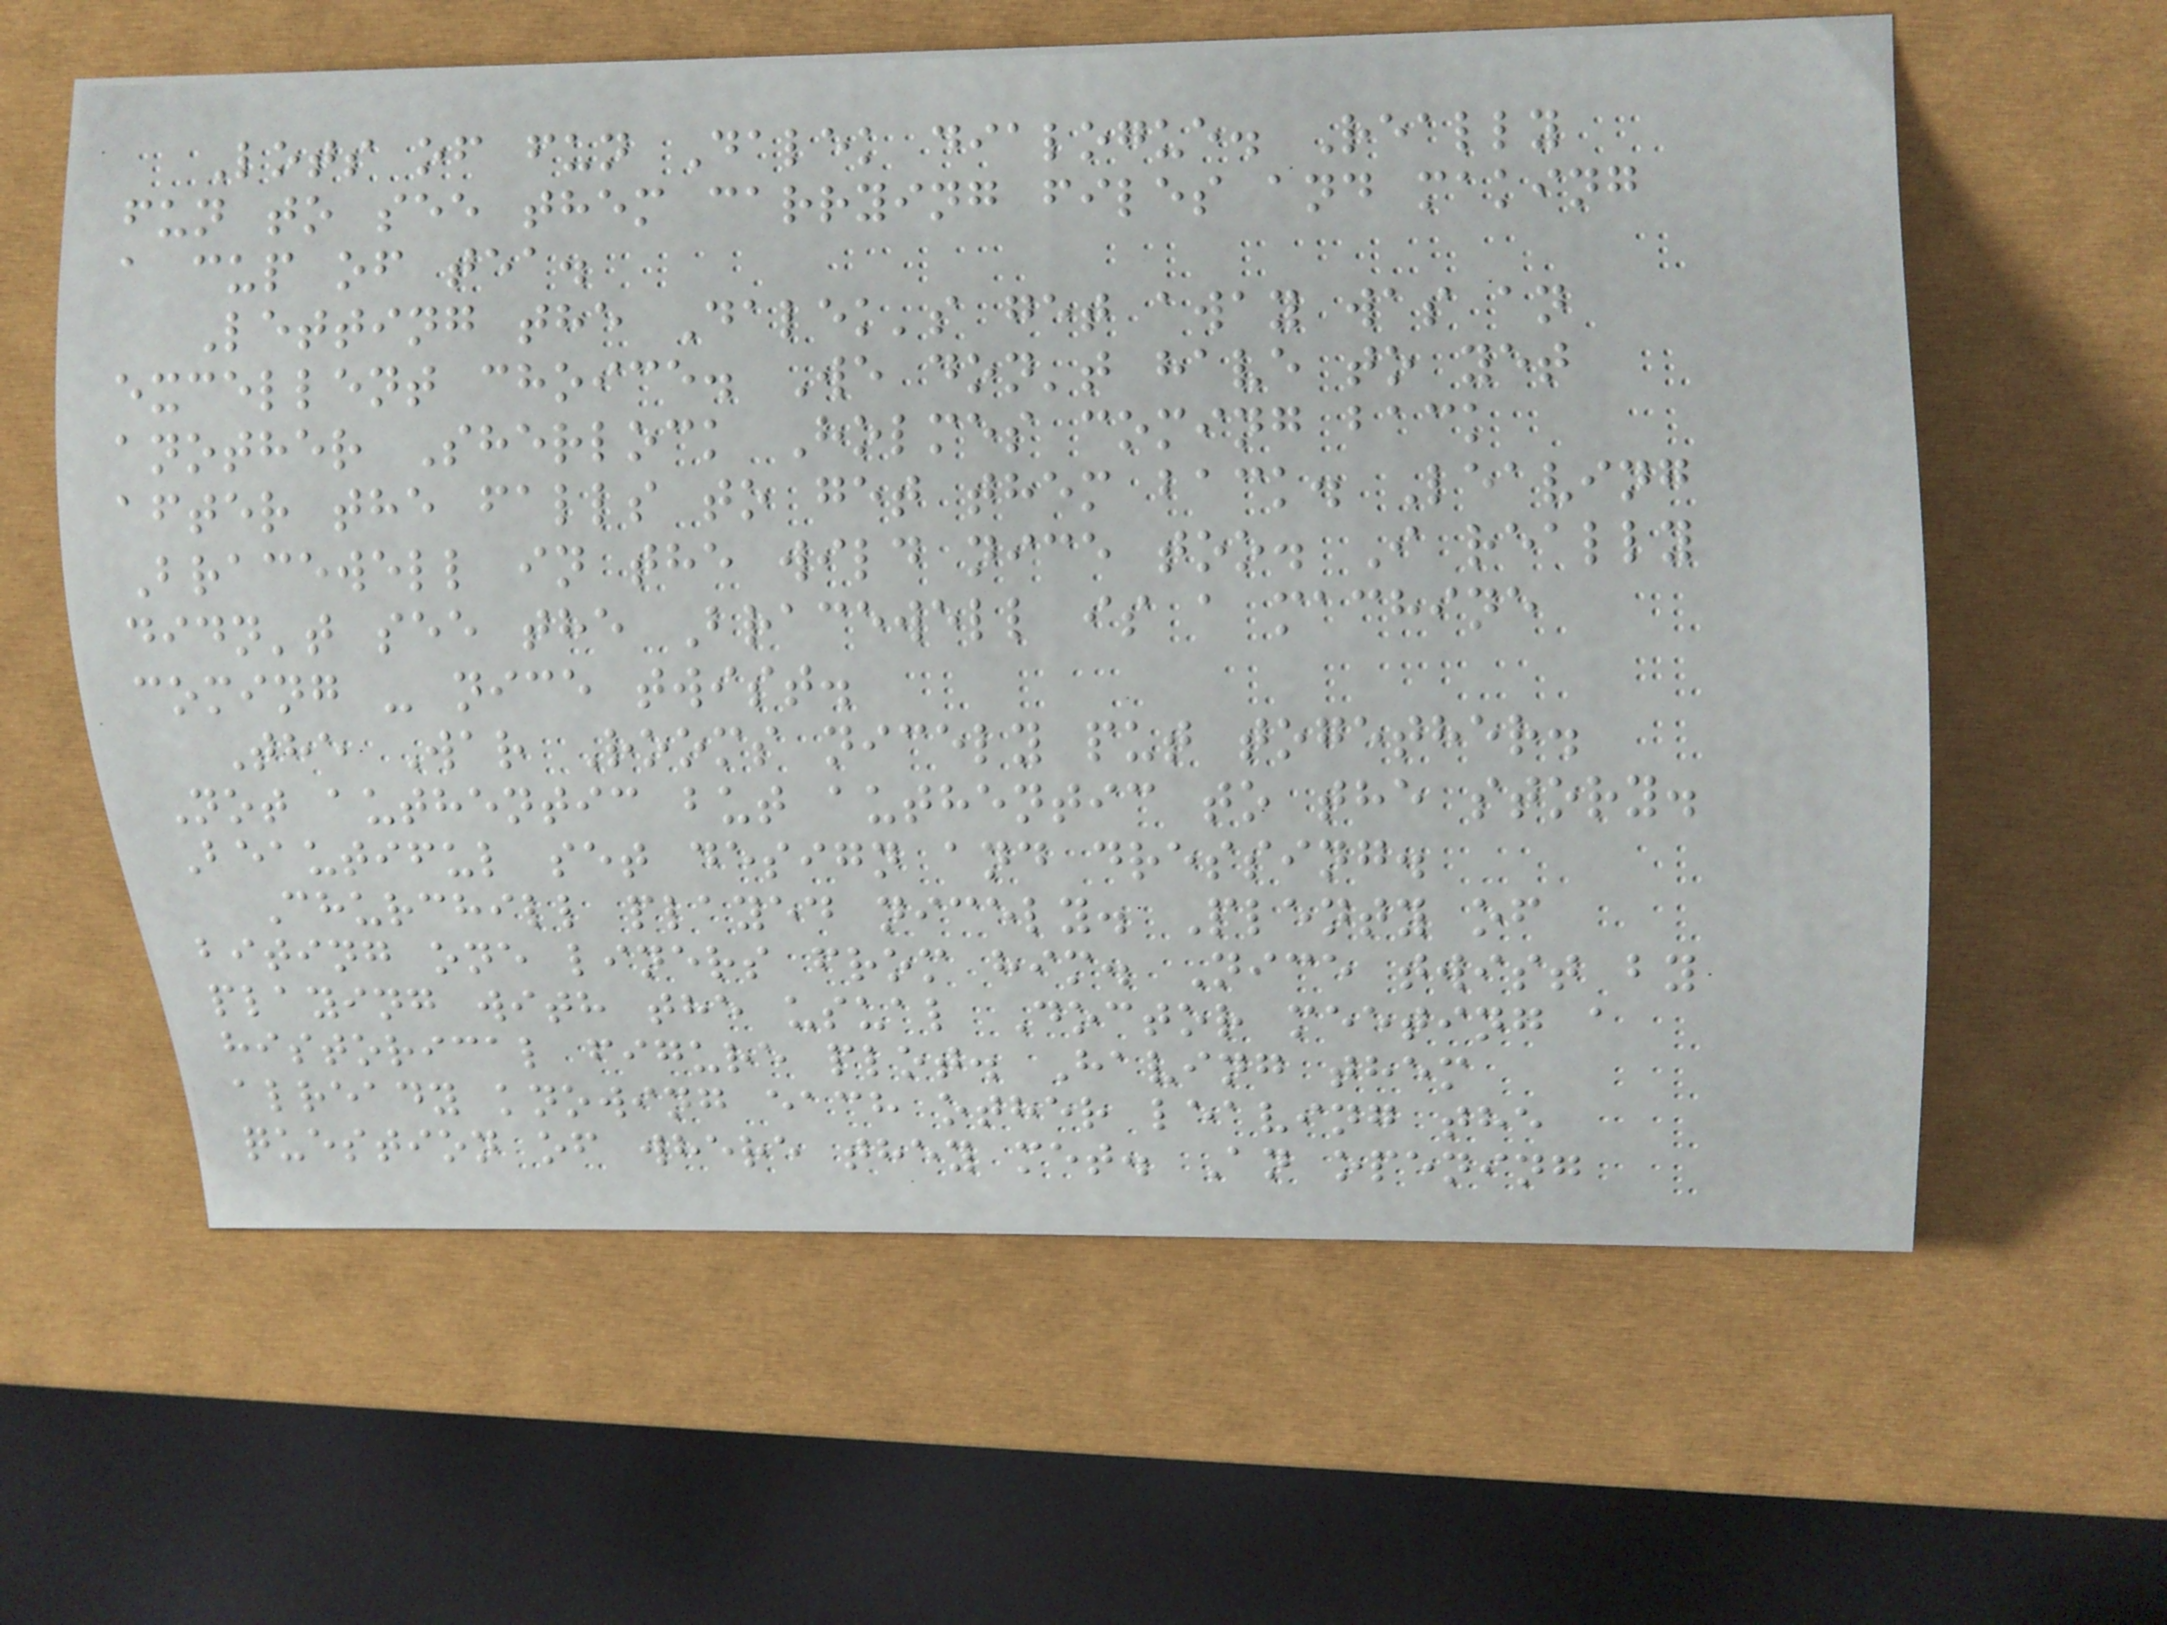Lots of fun Dalek dialogue. Really
fun to see them carrying files and making
a cup of tea.
Letting the Dalek's get away was an
excellent choice. We don't have to yet
another Sherlock Holmes coming back
after the falls to get them back. Leaving
Bracewell in the wild nice too. I really
didn't see the Bracewell is a machine
coming - nice twist.
The War Rooms nicely put together.
Not authentic but authentic to the story.
Beautiful set design and dressing.
Churchill played nicely. Plenty of
biting one liners from him. Nice twist by
playing with the usual Doctor meeting a
historical figure plot. Having them
already knowing each other leaving the
question of where they met. An opening
